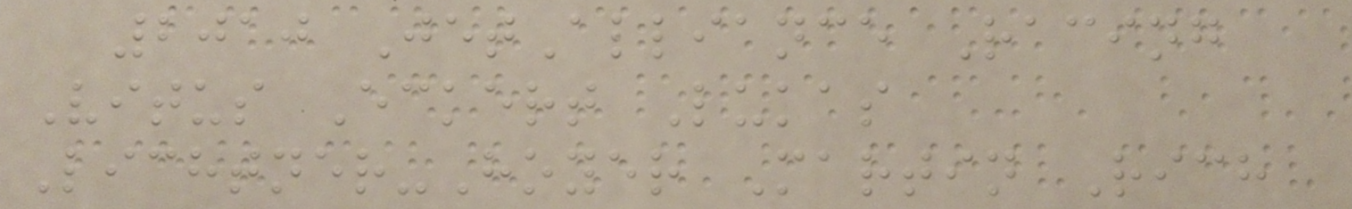2010 JetAlliance Racing
Vitus Eckert Lukas
Lichtner-Hoyer Martin Rich
